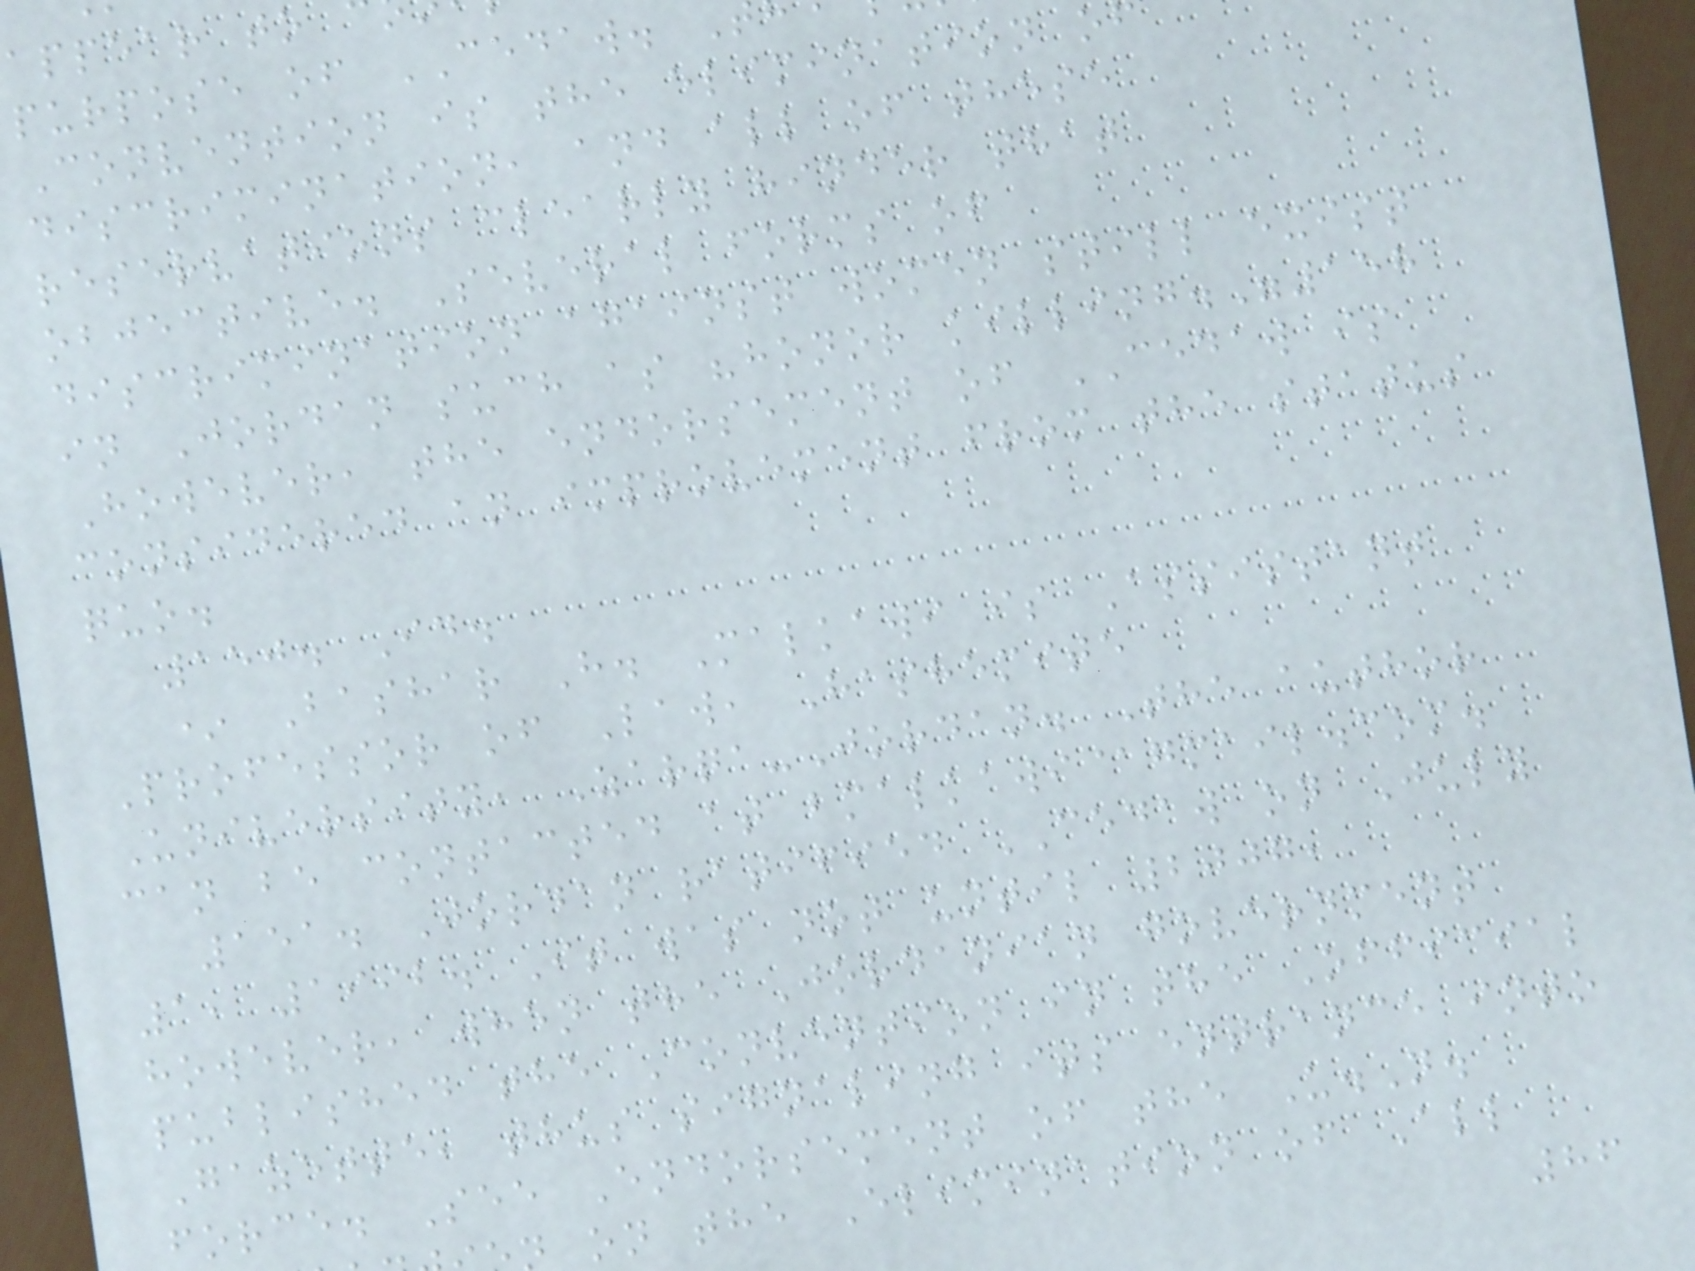purpose of CEDAW.
Convention is the elimination of
discrimination, and all of these
reservations clearly hinder that
objective. Several forms of
discrimination against women still exist
in Jordan such as "honor killing."158
However, the endorsement of CEDAW is
considered an improvement from the status
quo.
150. Id.
* Bashar H. Malkawi is Assistant
Professor of Law, Hashemite
University, Zarqa-Jordan. The author
can be contacted at bmalkawi@gmail.com.
151. Jordan ratified CEDAW on July
1, 1992. It was not until 2007,
however, when the Jordanian government
published the Convention in the Official
Gazette, thus signaling its entrance into
force. See Endorsement of the U.N.
on the Elimination of All
86
